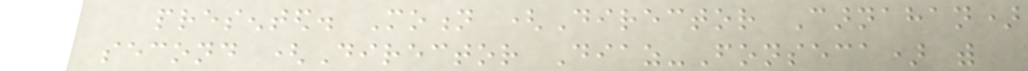presented. Motion (Director Carnahan)
second (Director Diaz-Fonseca) with
